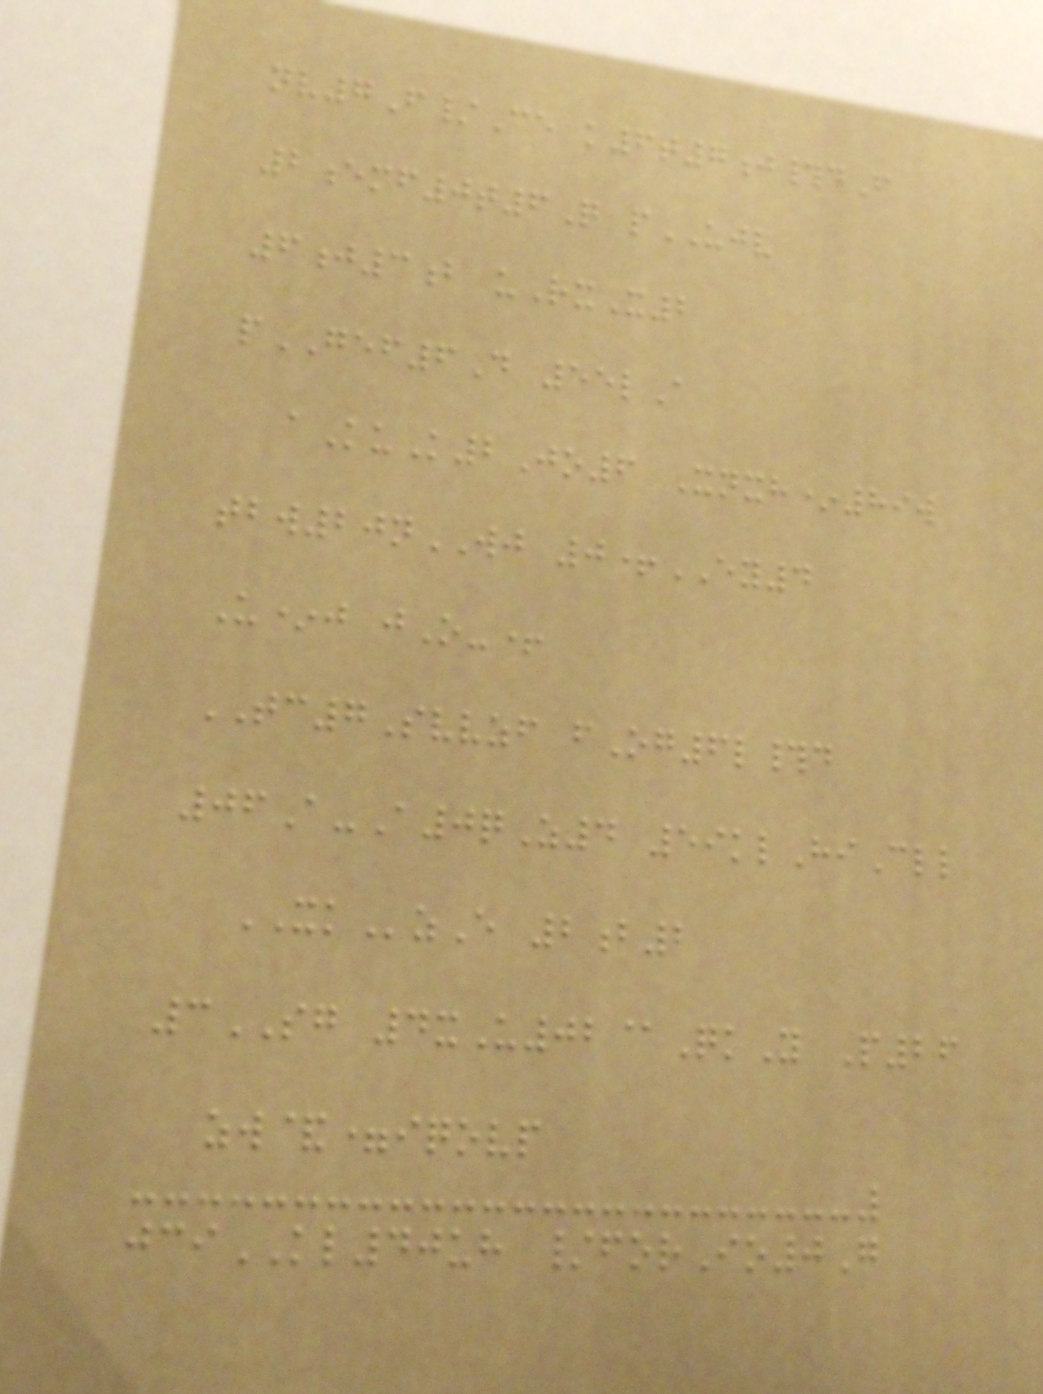nv7F/Ce k6t7j#dF
2emf0t6Q pUJV
6j3b uRxX2
pGEF6D 55lA
aKuK2Jo6 Xnxh*89w
tbw20nWJ 0+EY4
U*j jO-+
TC7Svvzf fOg6l#d
06A-A0qZ4 59klHiCll
XKzE 2b2
3SG 4xU02@QkY P26
zw&=iqovp
jciKL40uh /forIo0G
